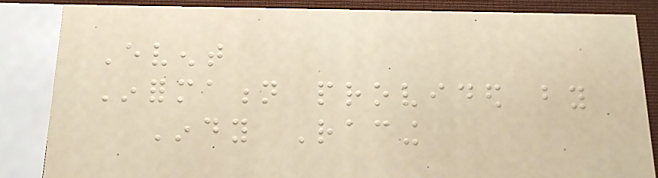Event
Information provided by
Indy Racing
